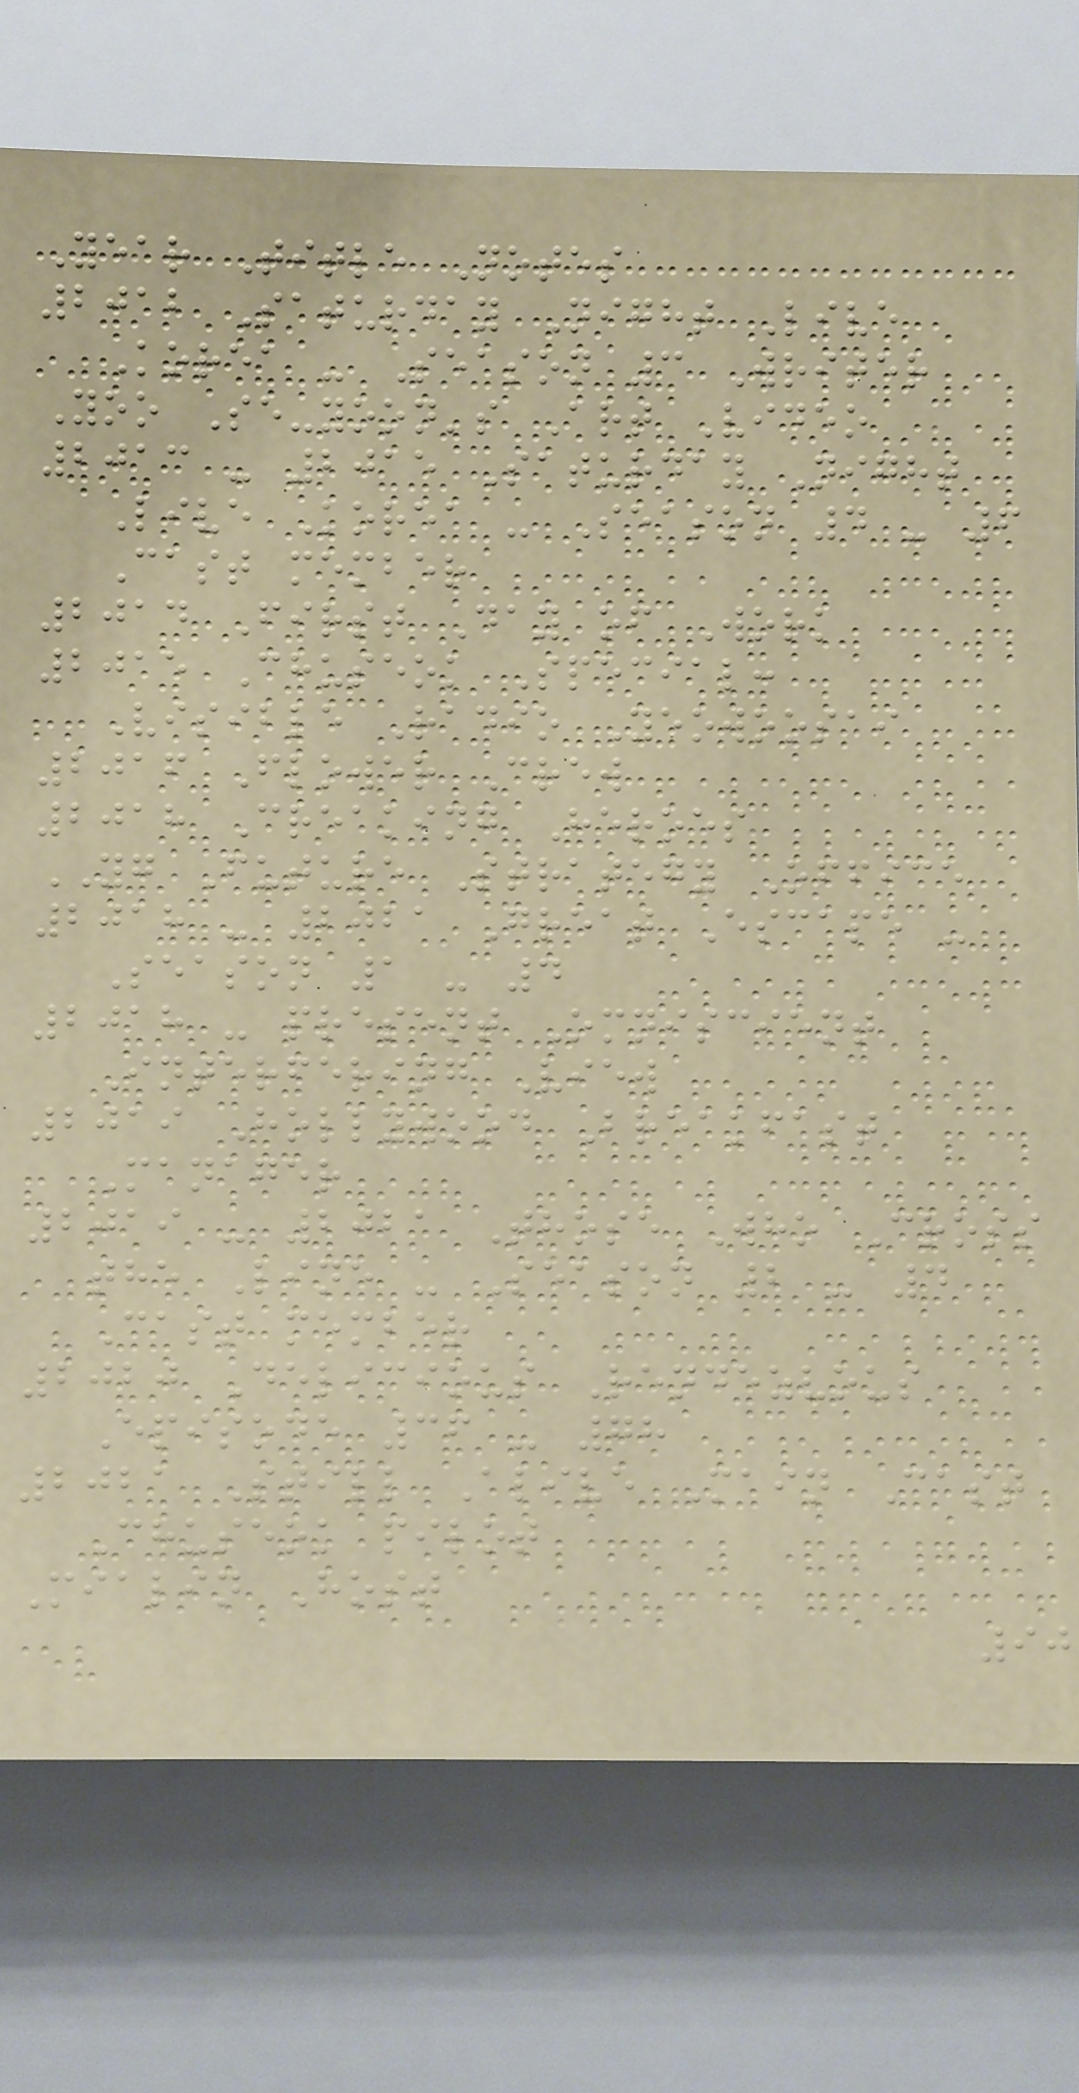Year Title Notes
2012 Saturday Night Live
Korea - Season 3 Writer
Yoo Se-yoon's Art Video
2013 - 2015 Saturday Night
Live Korea - Season 4 - 6
Cast member
2014 First Day of Work
2015 Chuseok Special:
Visible Radio Yeowoosai
2016 Flower Crew
2018 Creaking Heroes
YG Future Strategy Office
2018 - 2021 Great Escape -
Season 1 - 4
2018 - present Omniscient
Interfering View
2019 Hollywood Breakfast
Manager
2019 - 2021 Those Who Cross
the Line - Season 2 - 4
Cast member
2020 Delicious Rendezvous
Episode 36 - 78
2021 Still Alive Main Cast
Chuseok pilot
Mialin Host
90
